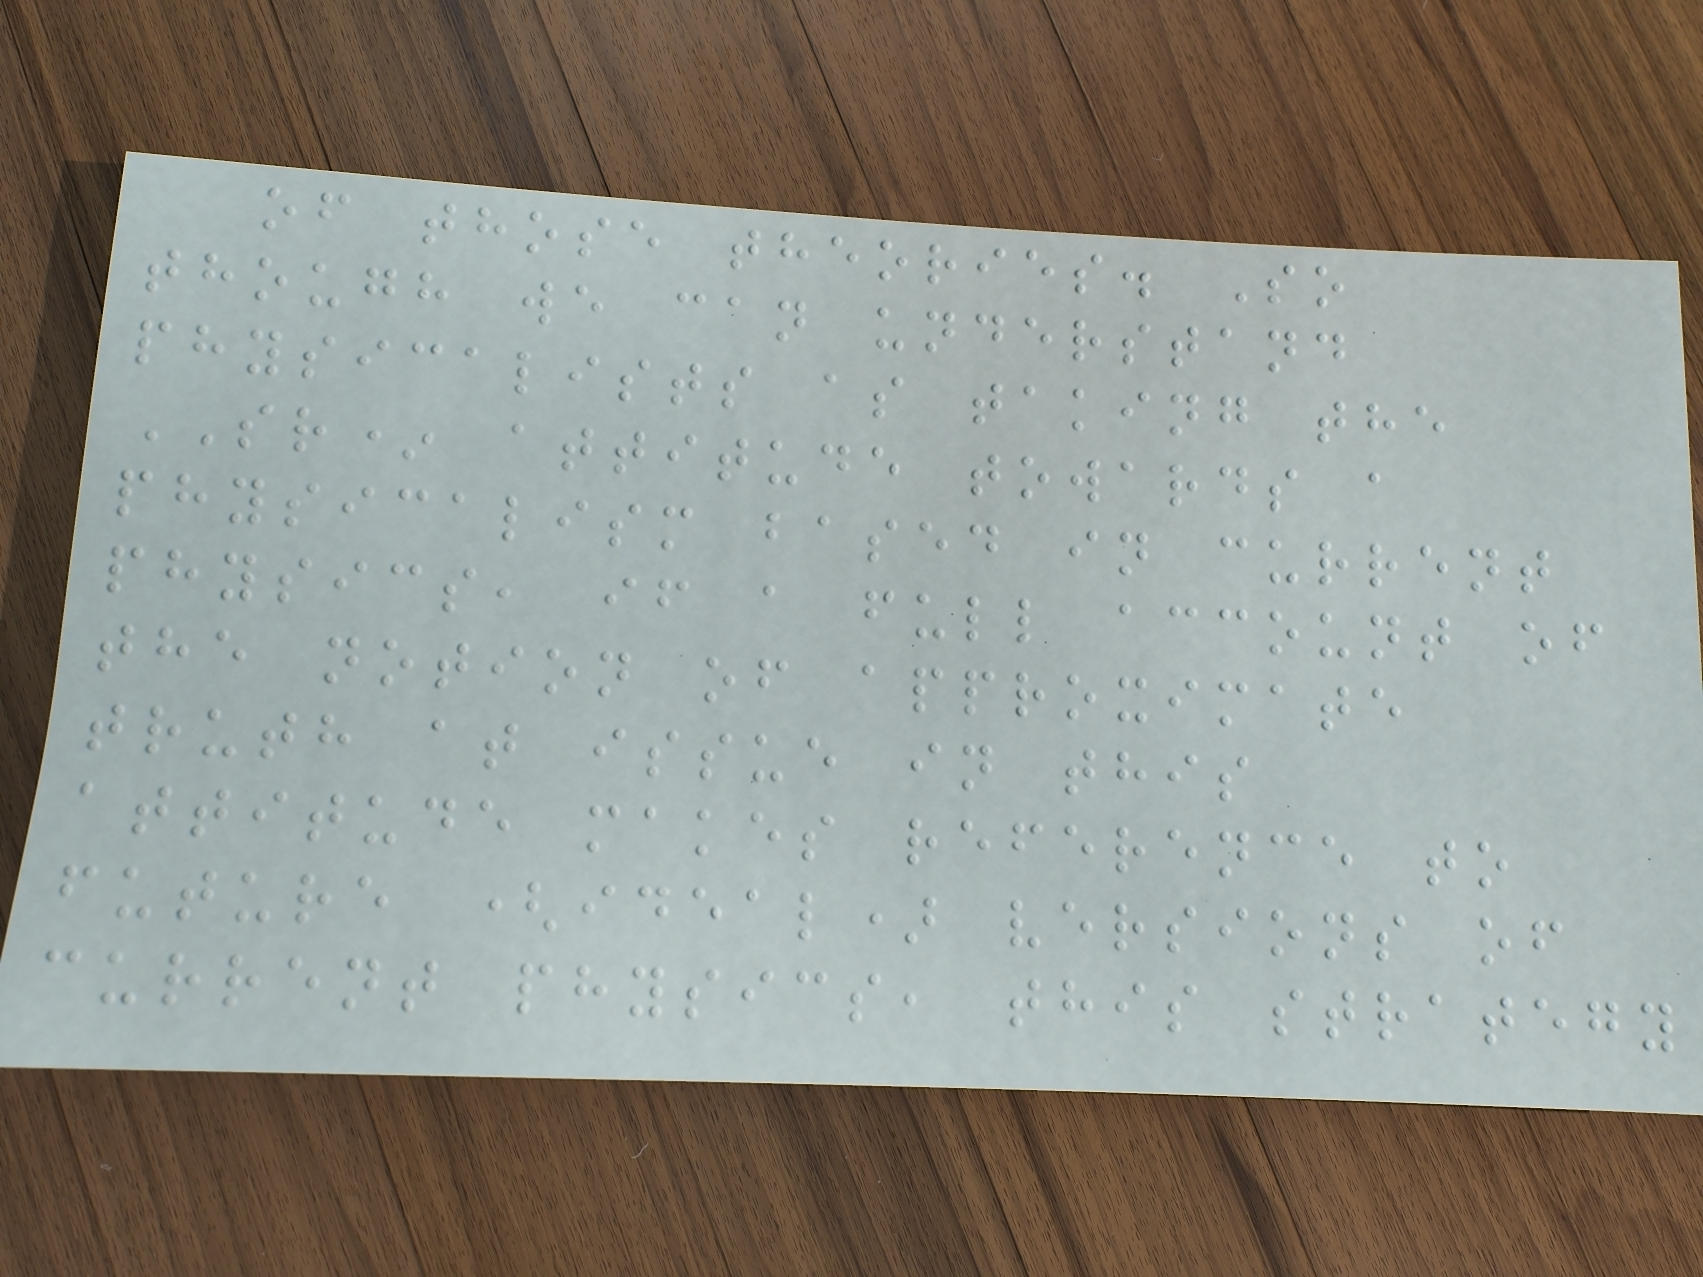of those theories. So
though we can understand
physicalists as taking the
SR* attitude towards a
physicalism based in current
physics, if a full account of
the notion of approximate
truth at issue in this
attitude makes reference to
future (ideal) versions of
current physics, this strategy
